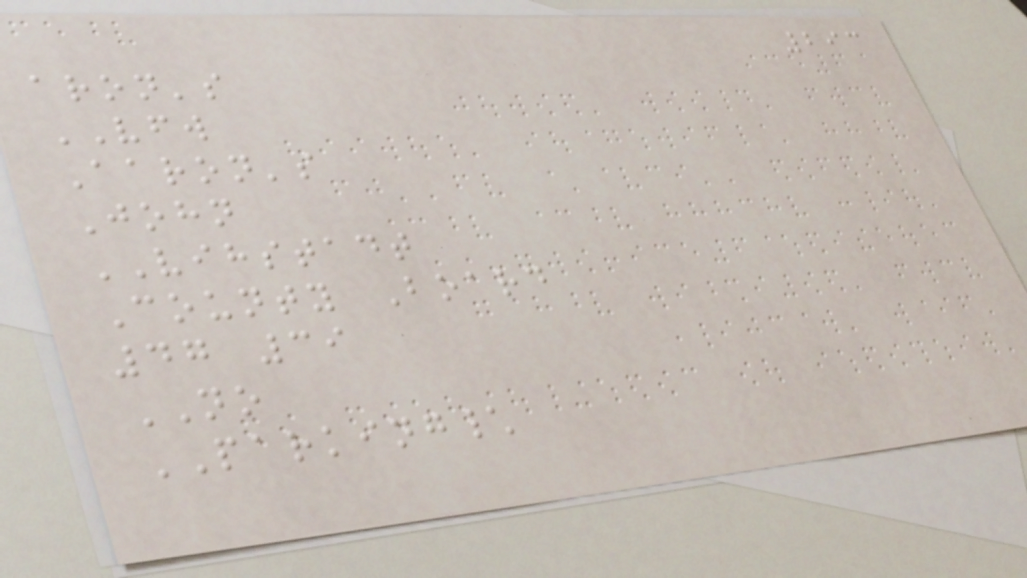293
aron's
VFW
Aaron's
John
VIHSTADT
County Board
47 39
NO
PARKING\
